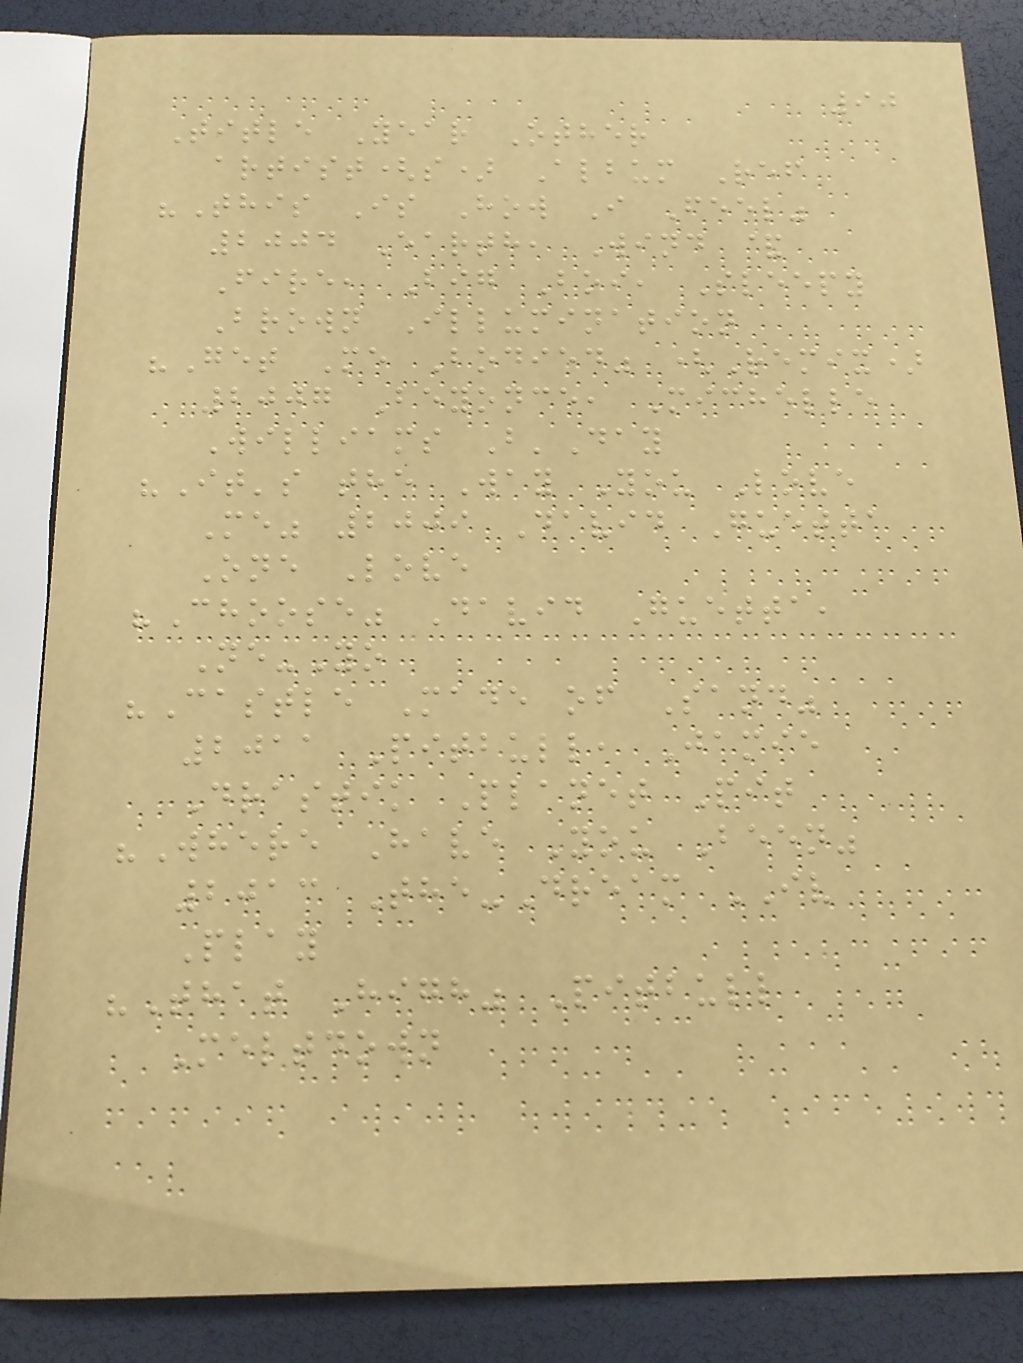90
Title Year Other
artist(s) Album Ref
"This Is How I Feel"
2004 Earth, Wind &
Fire, Big Boi, Sleepy
Brown Illumination
"Get Me Bodied" (Remix)
2007 Beyonce, Michelle
Williams B'Day
"It's the Way You Love
Me" 2009 David Guetta
One Love
"Choose" David Guetta,
Ne-Yo
"Castle Made of Sand"
2011 Pitbull, Jamie
Drastik Planet Pit
"Where Have You Been"
2013 The-Dream IV
Play
"That High" Pitbull
Meltdown
